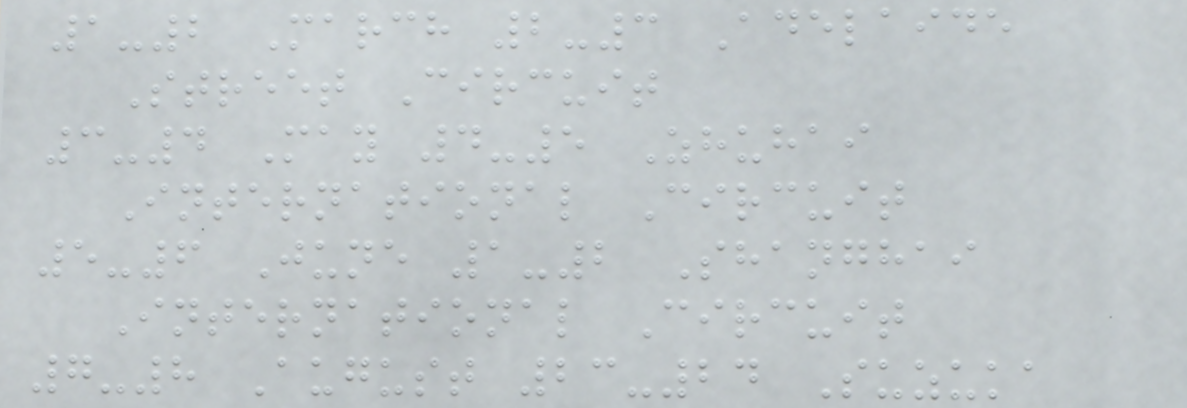1-2 March 2-3 Adelaide
Street Circuit
3-4 May 4-5 Zhuhai
International Circuit
5-6 June 1-2 Shanghai
International Circuit
7-8 August 23-24 Suzuka
